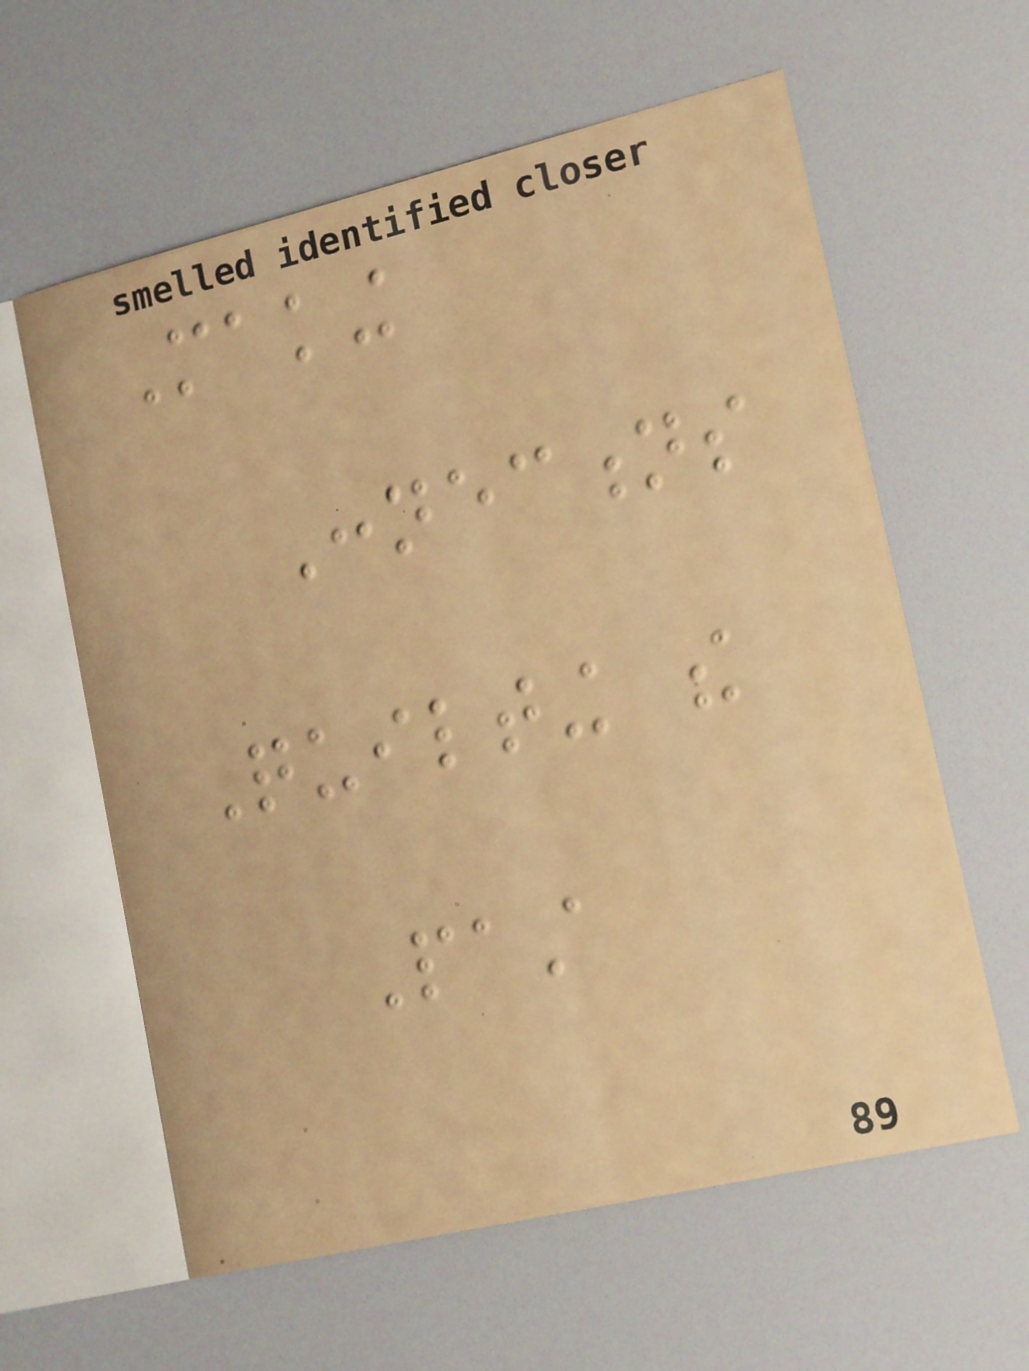Making
Connections
Quilting the
Past
